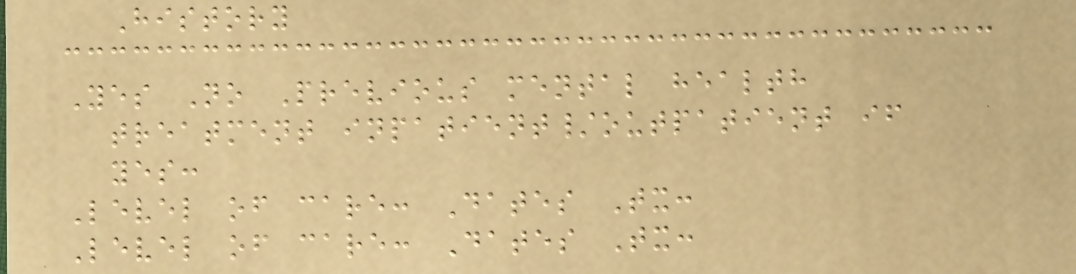History
Yes No Previous mental health
treatment inpatient/outpatient if
yes:
Level of care: Dates Tx:
Level of care: Dates Tx:
